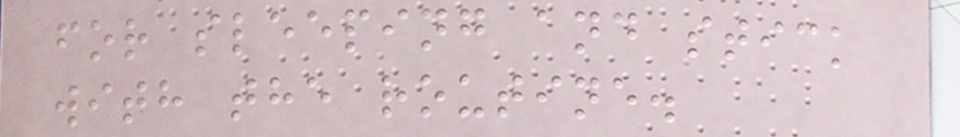for sleeping and stick
with the routine.
